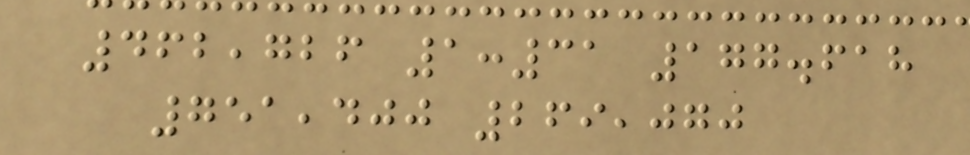462,726 1:31 177.618
751,400 269,070
